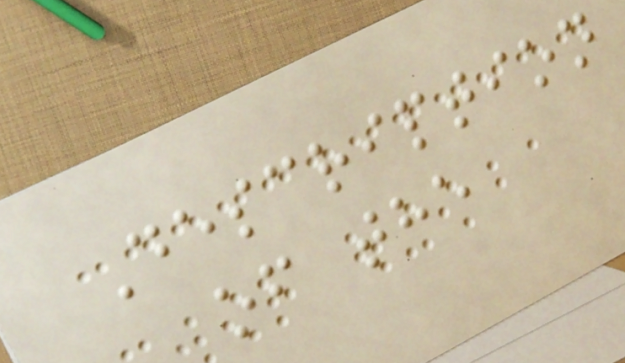Description
of the
